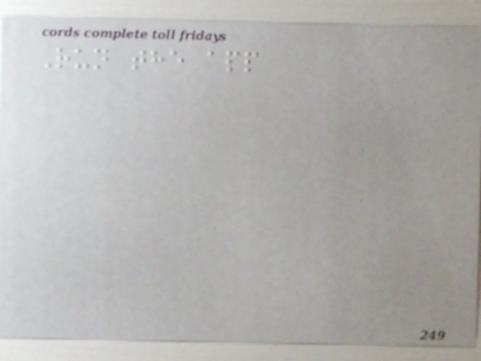Run the app
